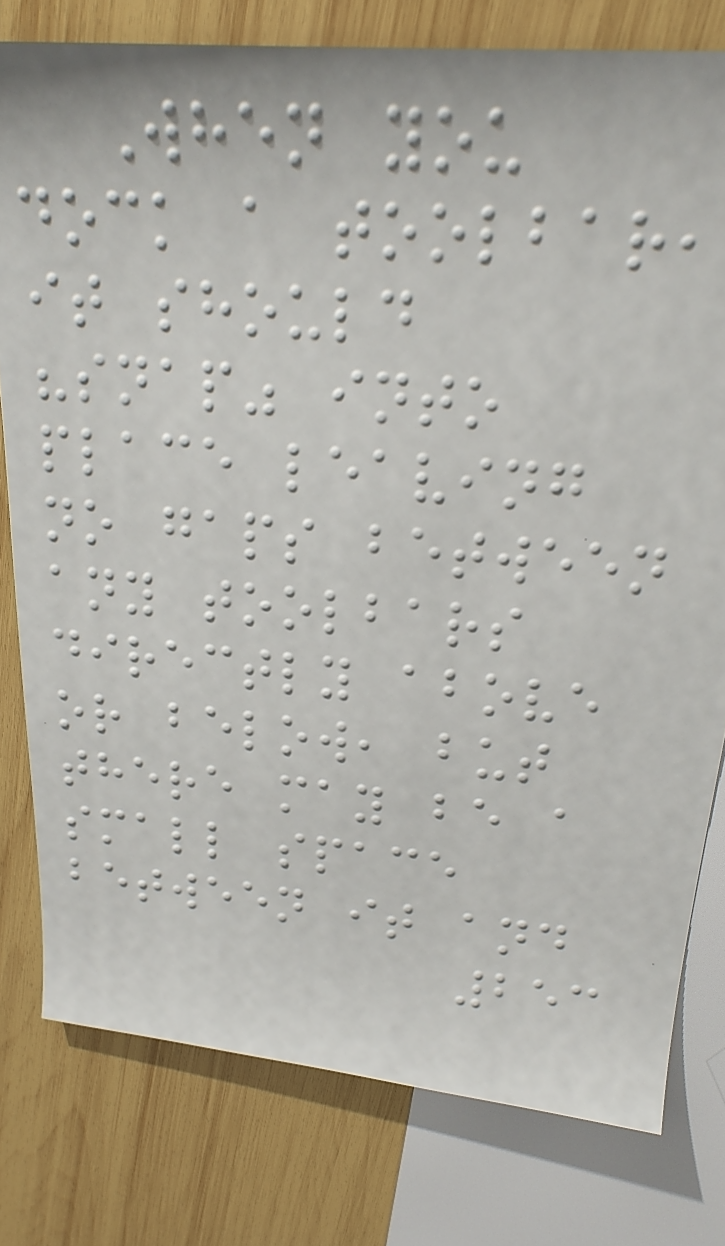When you
dock a toolbar,
it should
"snap" into
place leaving
no gaps between
any toolbars
directly above
or below, but
there may be a
small space
between it and
253
